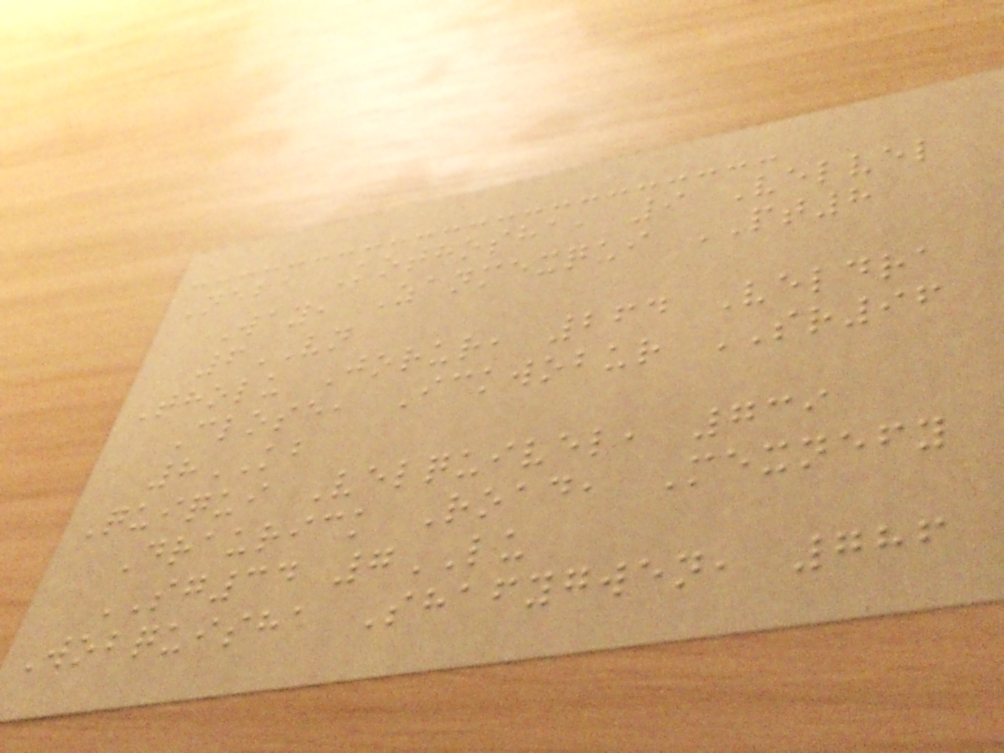Neba Kothosha, 9 Velvel
Way, Zanmexqui PT8
6VN
Tholu Jorur, 264 Veldra
Close, Ickwobur SR96
8KB
Quiqui Velquivel, 739
Draurick Road, Mexnefy
SG34 7LU
Wobquisha Shafygwen, 786
